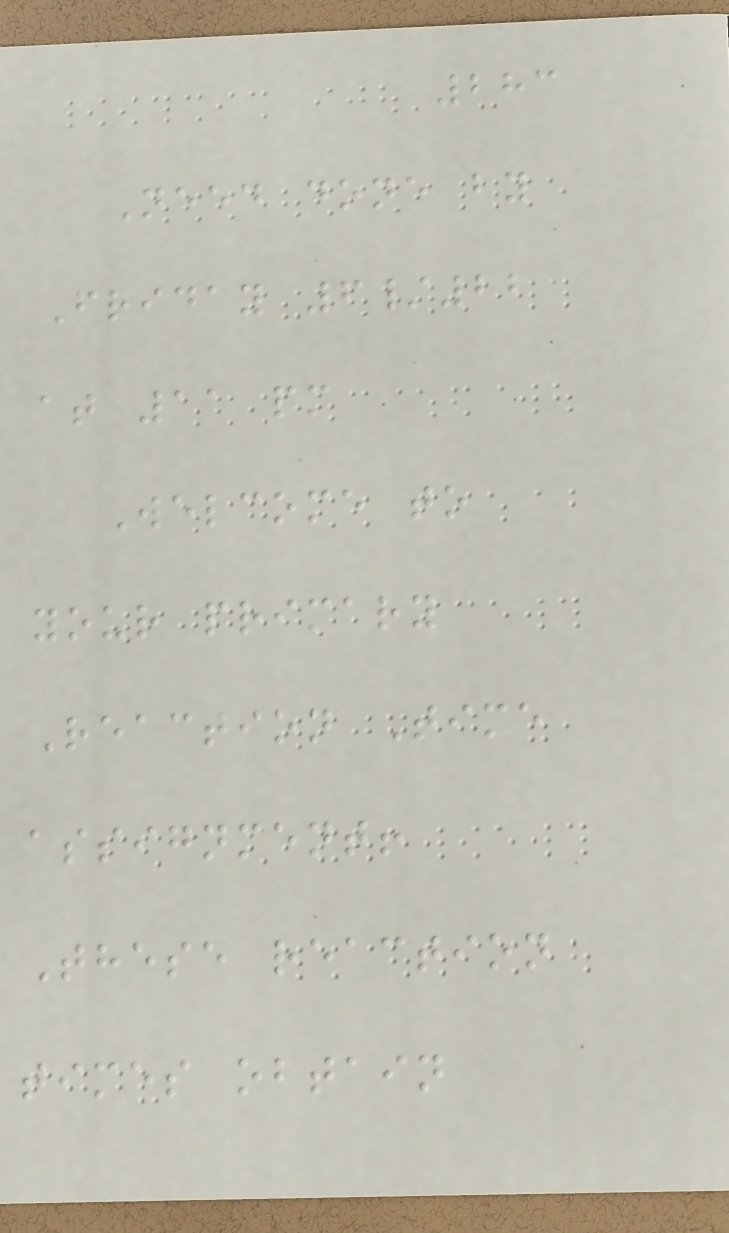283
Need done by
Friday 6/22
at 11 pm
Welcome to
your primary
Reaction Time
assignment!
These reaction
times obtain
